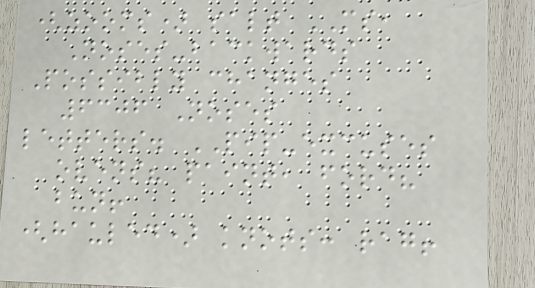(zooms) salt MS,
Noses-backwards
Possibly changes
6306 Noses
letters. PIP-excuses
ovens? paint, ford?
bun!
(hauled) knots: rag!
